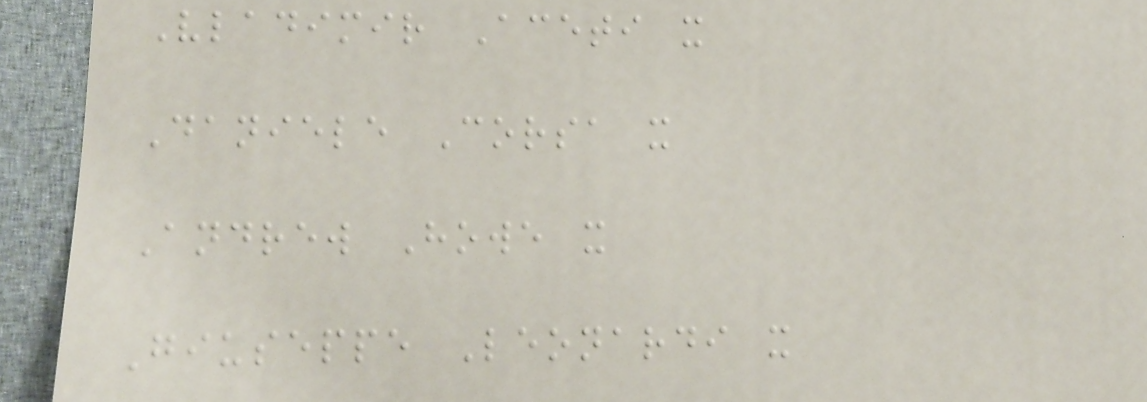Vladimir Aceti x
Daniele Corsa x
Andrew Howe x
Giuseppe Leonardi x
